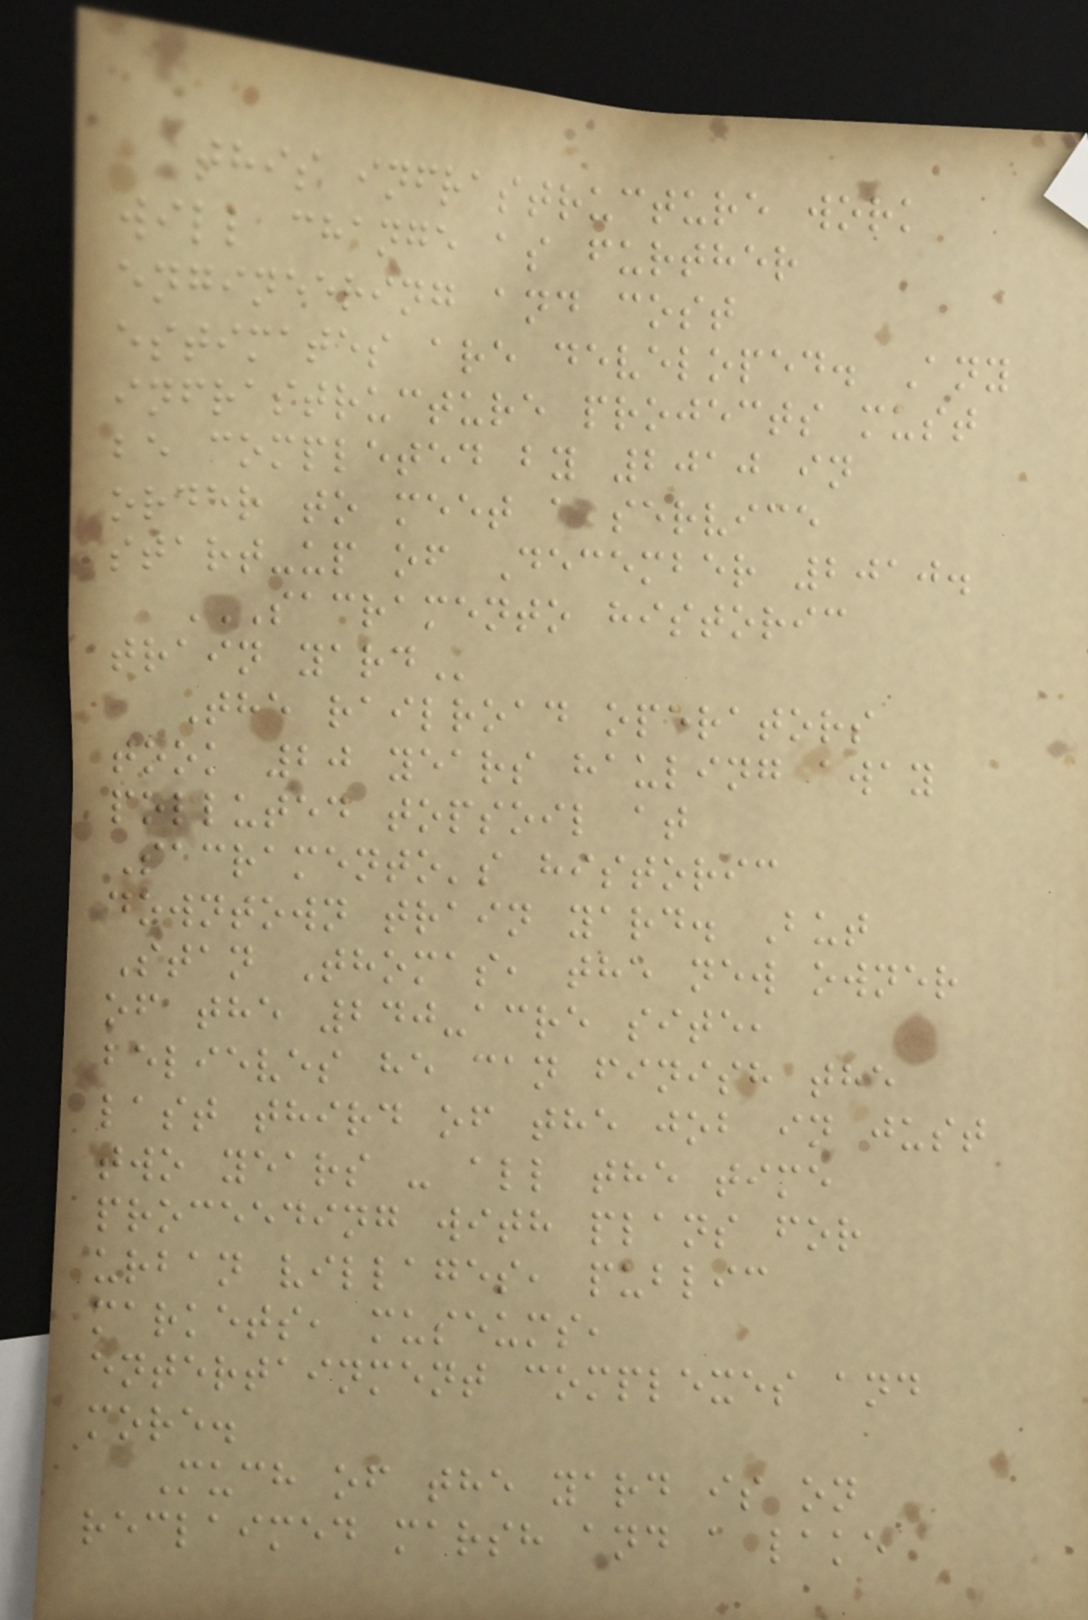this infrastructure work
will change as further
engineering and cost
estimates are developed. Any
infrastructure projects must
be completed by 2010 in
order to meet a service
start-up of December 2010.
SACRAMENTO HISTORIC
TRAIN YARD
The railroad operators
took 20 years hauling away
polluted topsoil at
Sacramento's historic
downtown train yard. But
Stan Thomas, the new owner
of the 240-acre site,
believes he can finish the
last third of the job in just
two years - all the time
proceeding with plans for
urban villages, public
markets, museums,
entertainment complexes and
more.
Much of the yard is on
reclaimed marsh and a lake
